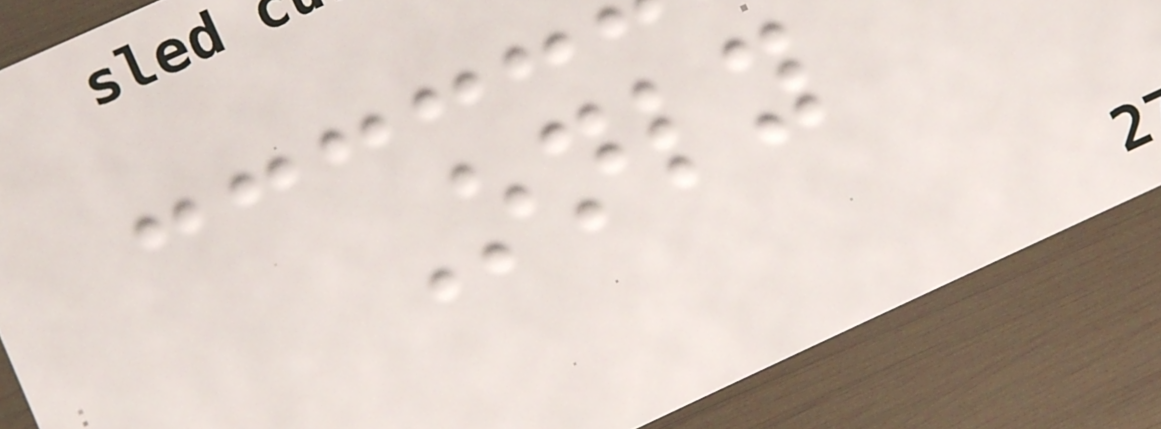Only
